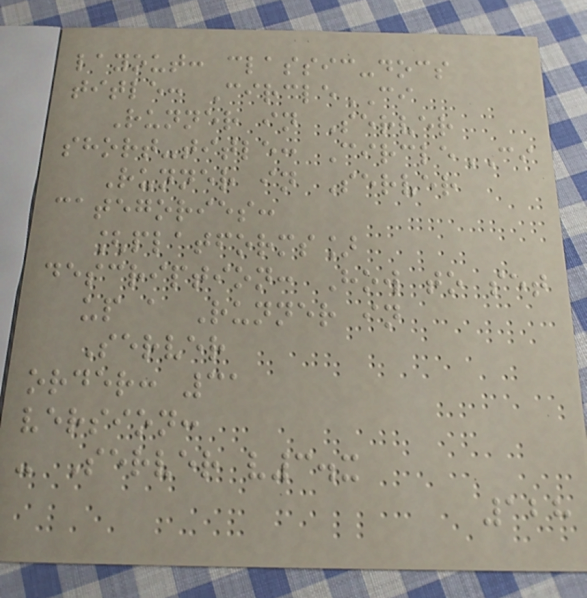layout: classic-docs
title: CircleCI
Runner in Server
short-title: CircleCI
Runner in Server
categories:
[platforms]
description: How to set
up a Runner in
Server
order: 31
version:
- Server v3.x
128
